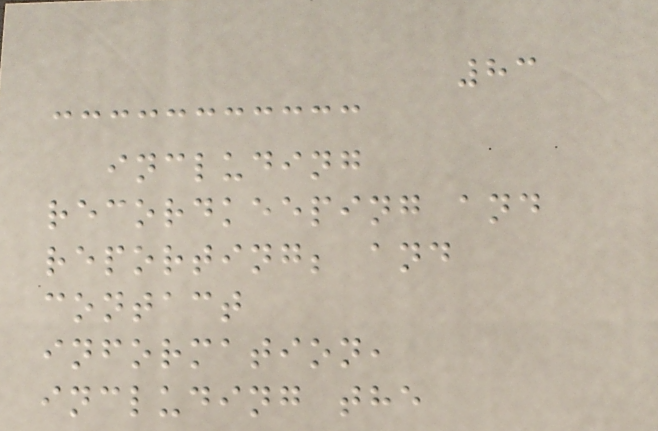83
including
recordkeeping and
reporting; and
contact
information,
including the
